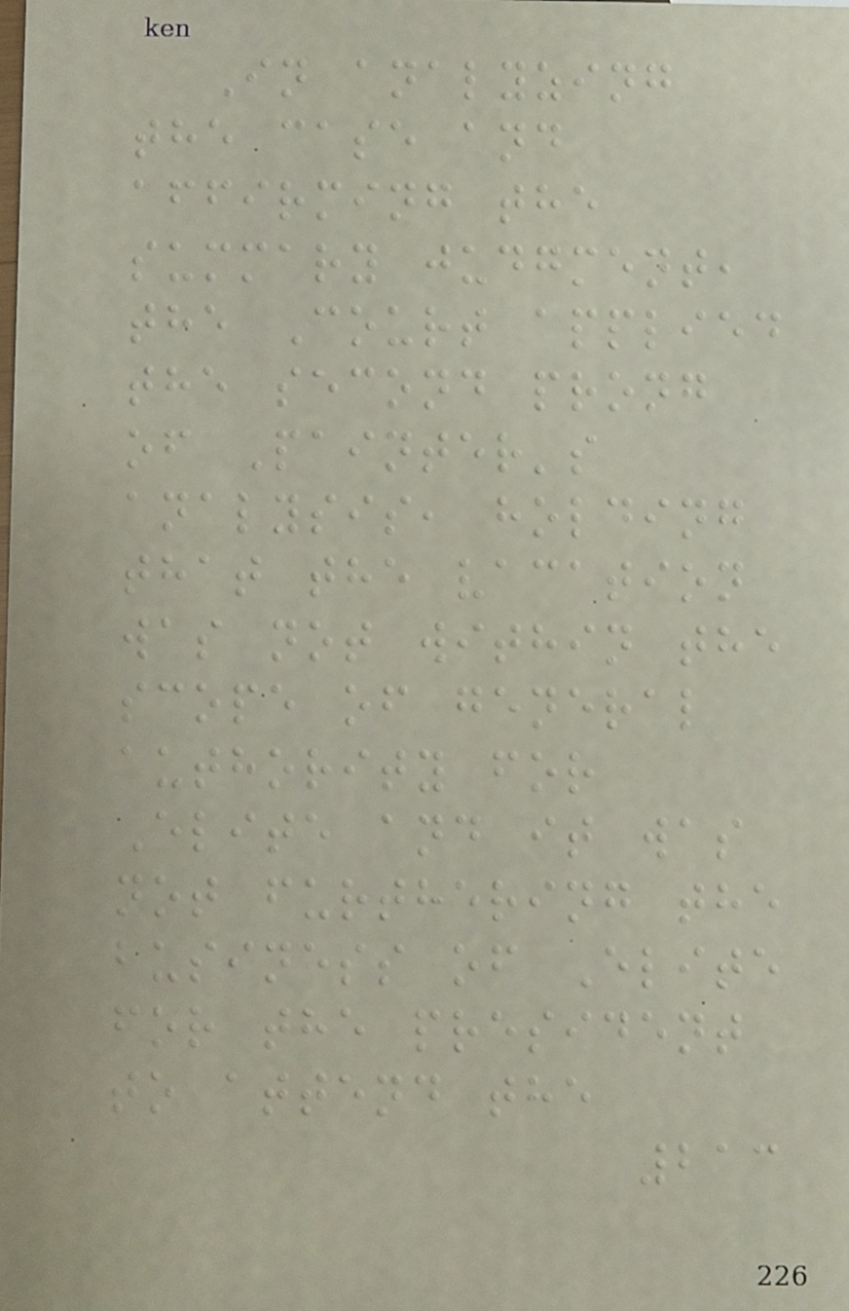In analyzing
the case and
affirming the
summary judgment,
the Court applied
the second prong
of Painter's
analysis, holding
that the vacation
was not within the
scope of general
authority for
Elite and it was
not furthering the
business of Elite
for the president
to attend the
213
